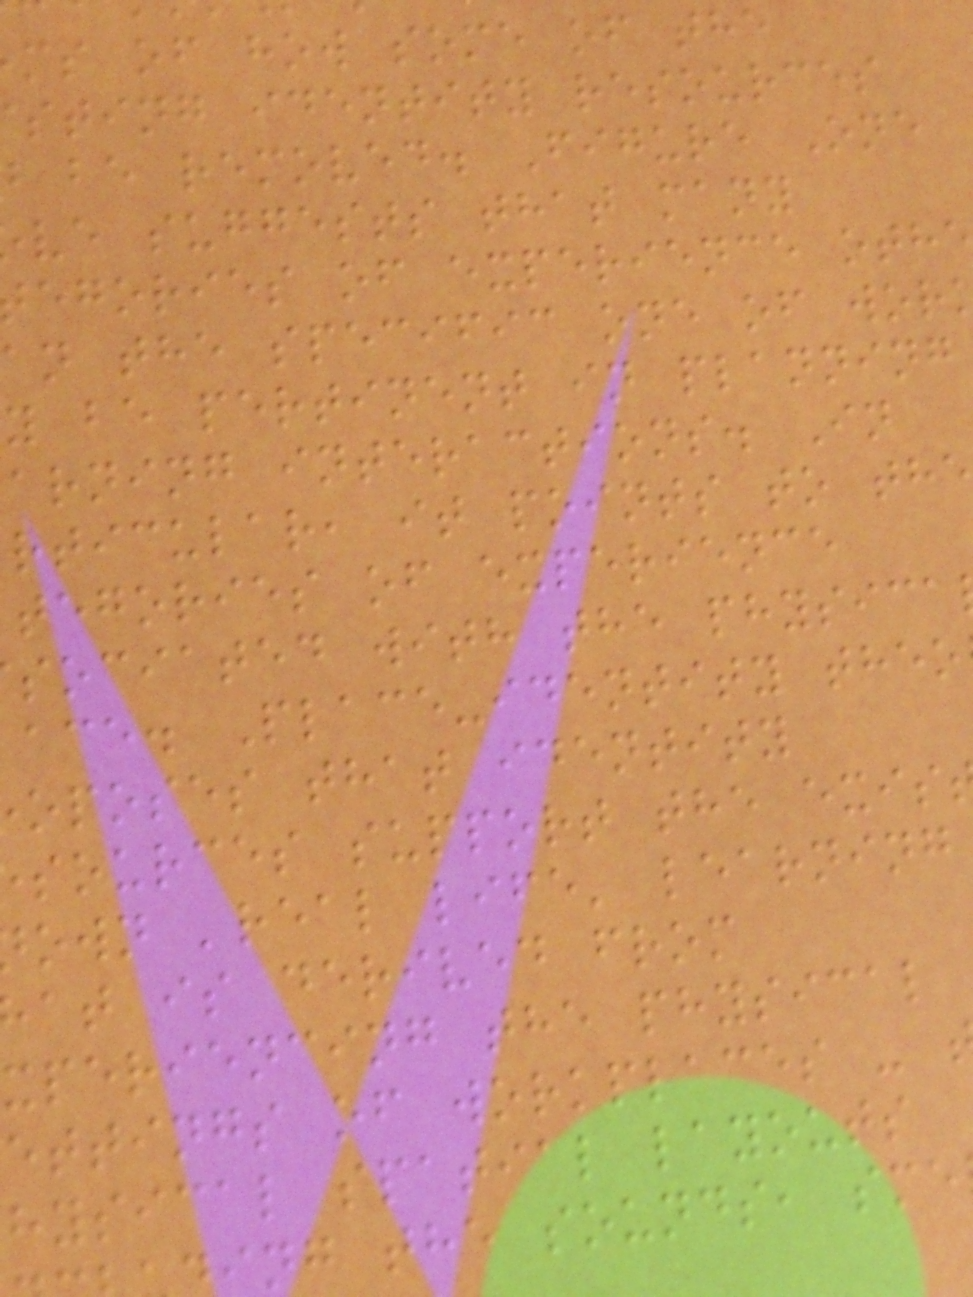ms of how some of the
sting identity resources
be removed. Figure One
ve suggests that many
egories of experience oth
an the specific one of wor
y be pertinent in planning
arning interactions. In
rticular, it points to the
tegories of experience
sociated with the physica
ace. Place-identity theo
oposes that identity
sources support the exis
own 'real life' learning
at is derived from
xperiencing the physical
ettings of workplaces -
hysical spatial layouts
ng the sounds, sme
